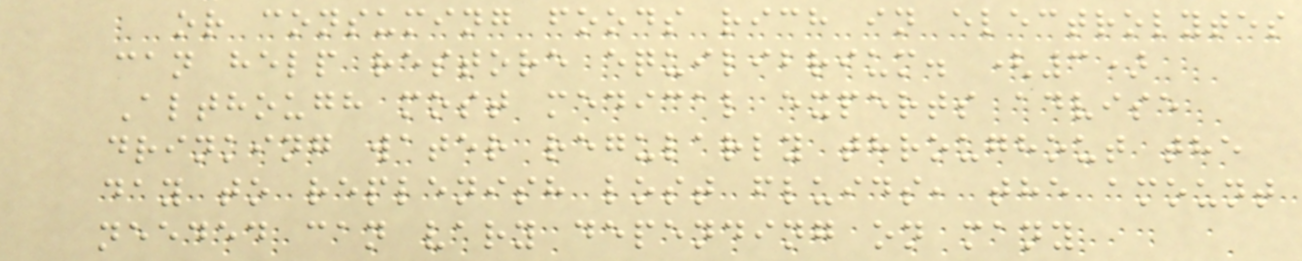or consuming foods rich in electrolytes
can help restore equilibrium. (3)
Although most medical experts advise
drinking water regularly throughout the
day to replenish lost fluids, the amount
needed can vary depending on many
